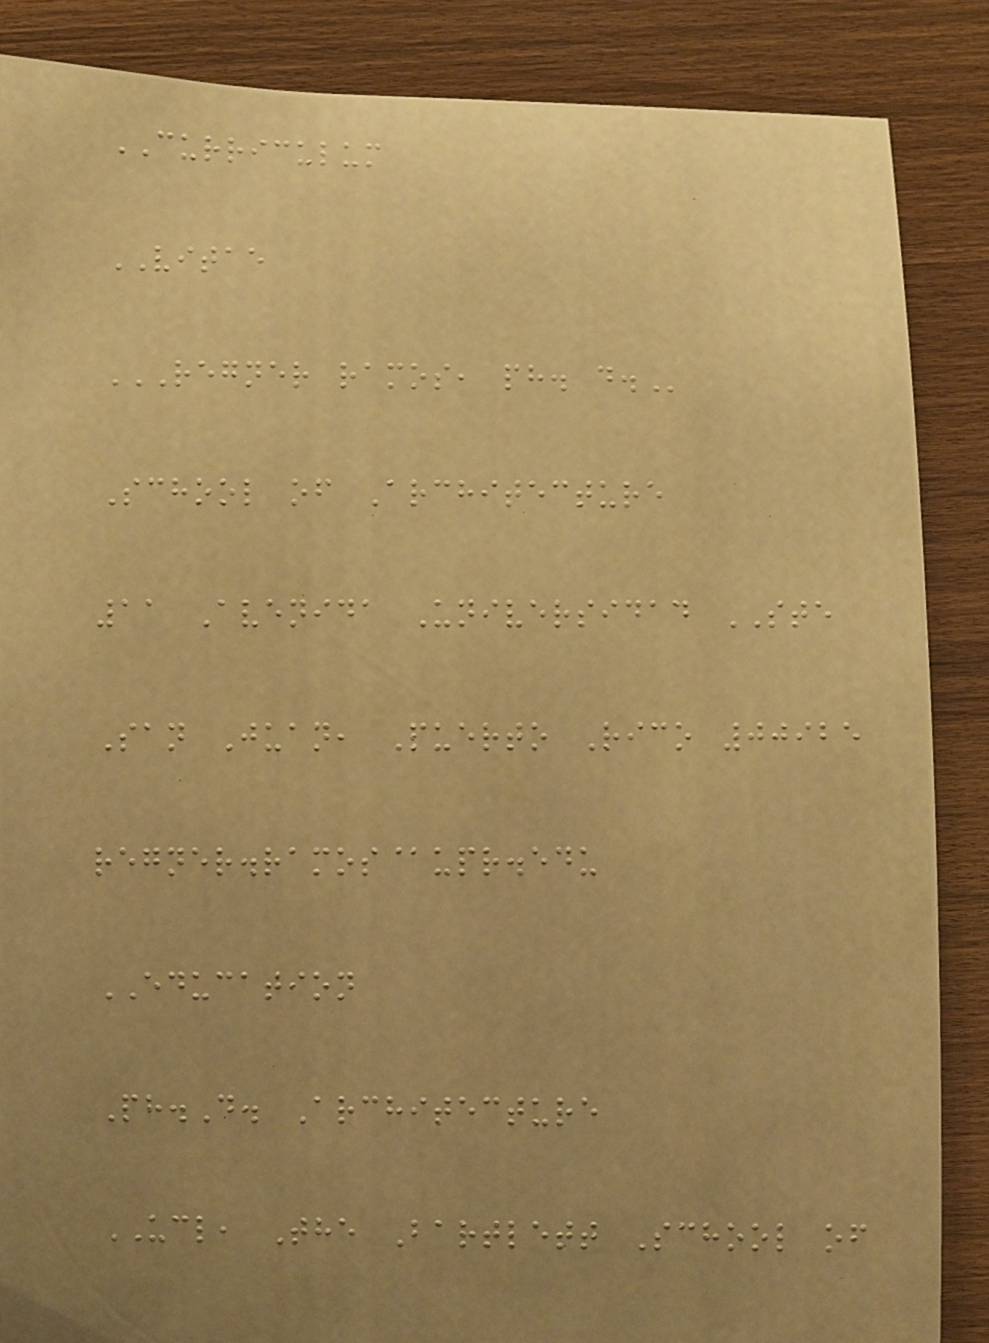CURRICULUM
VITAE
REGNER RAMOS, PH. D.
School of Architecture
11 Avenida Universidad STE
San Juan, Puerto Rico 00925
regner.ramos@upr.edu
EDUCATION
Ph.D. Architecture
UCL, The Bartlett School of
